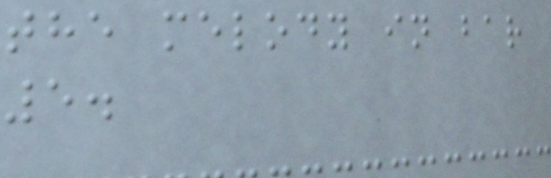the melody in bar
5.
